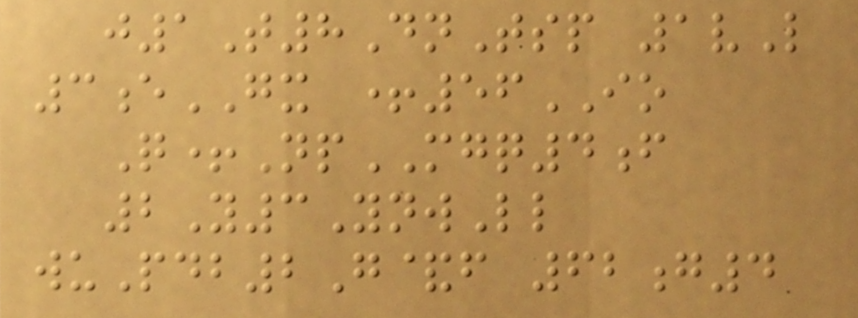j1T8DnTsp 1vL
3eGX +56IO
Q+NpMGQ4f
2Y3YnwLl
wuPdb2G&f 62g4
